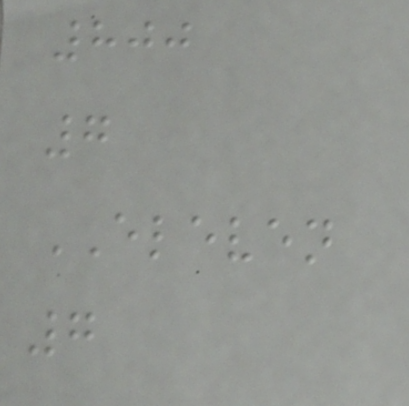800
7
ELEVEN
7
